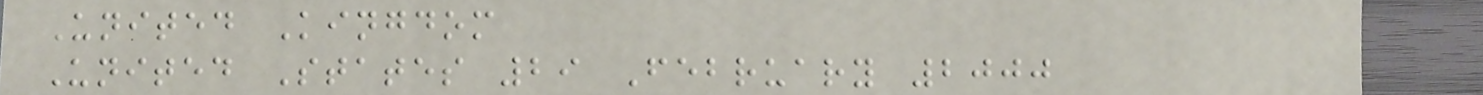United Kingdom
United States 29 February 2000
